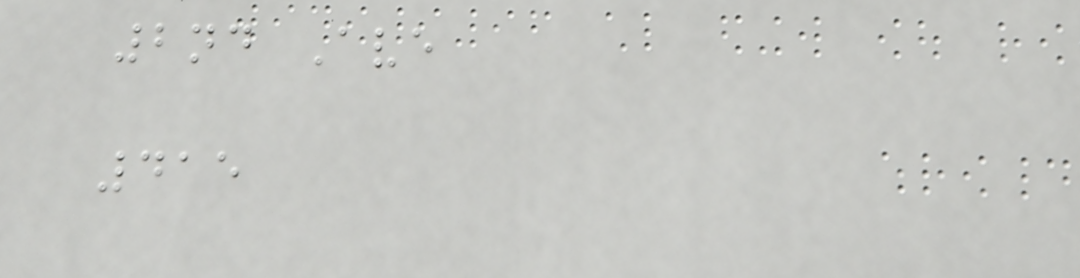2nd Ave
415
